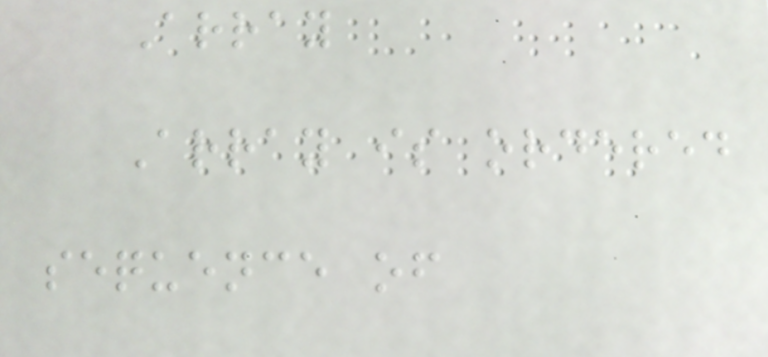Array
Array is ordered
sequence of
